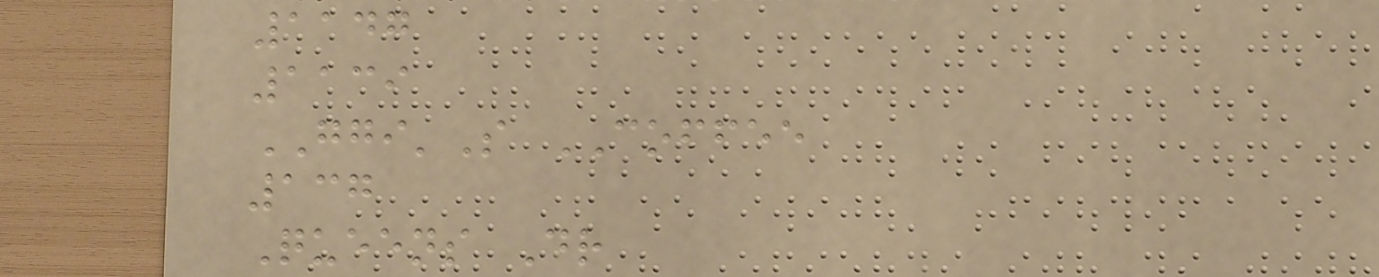1147
1139
GGI'S COFFEE
137
Queens Dr
